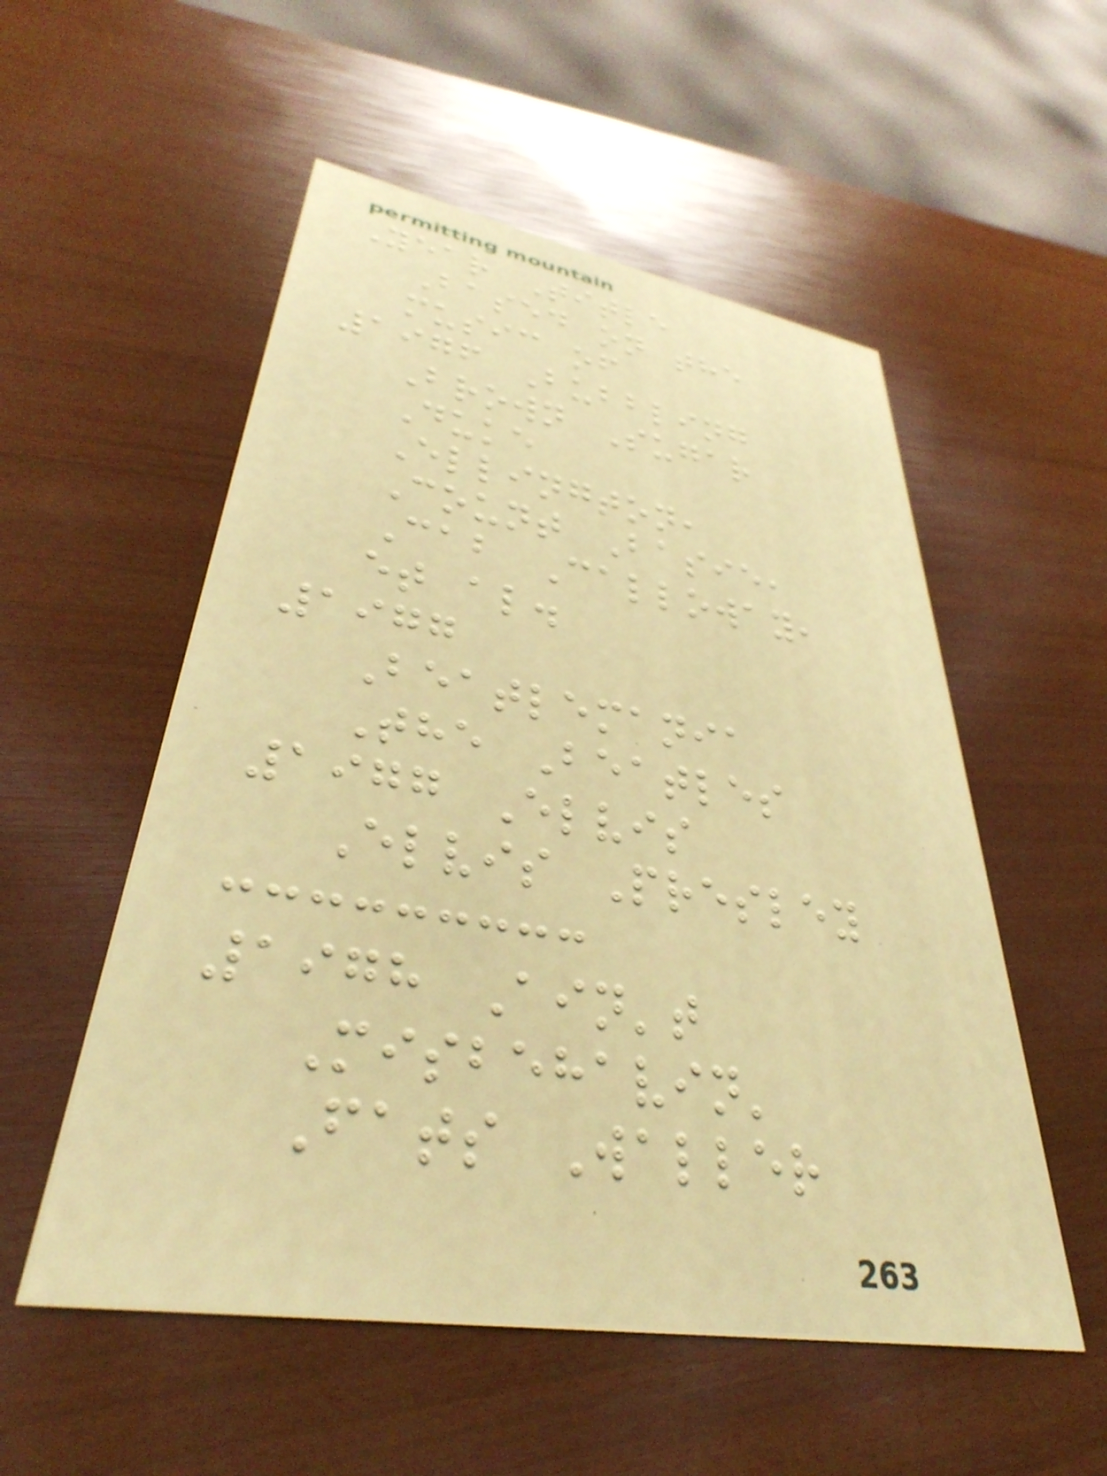Year Title
Based on the
music of
1976 Bubbling
Brown Sugar
Duke
Ellington,
Count Basie,
Cab Calloway,
et al.
1977
Beatlemania
The Beatles
1977 Elvis
Elvis Presley
1978 Ain't
Misbehavin'
Fats Waller
